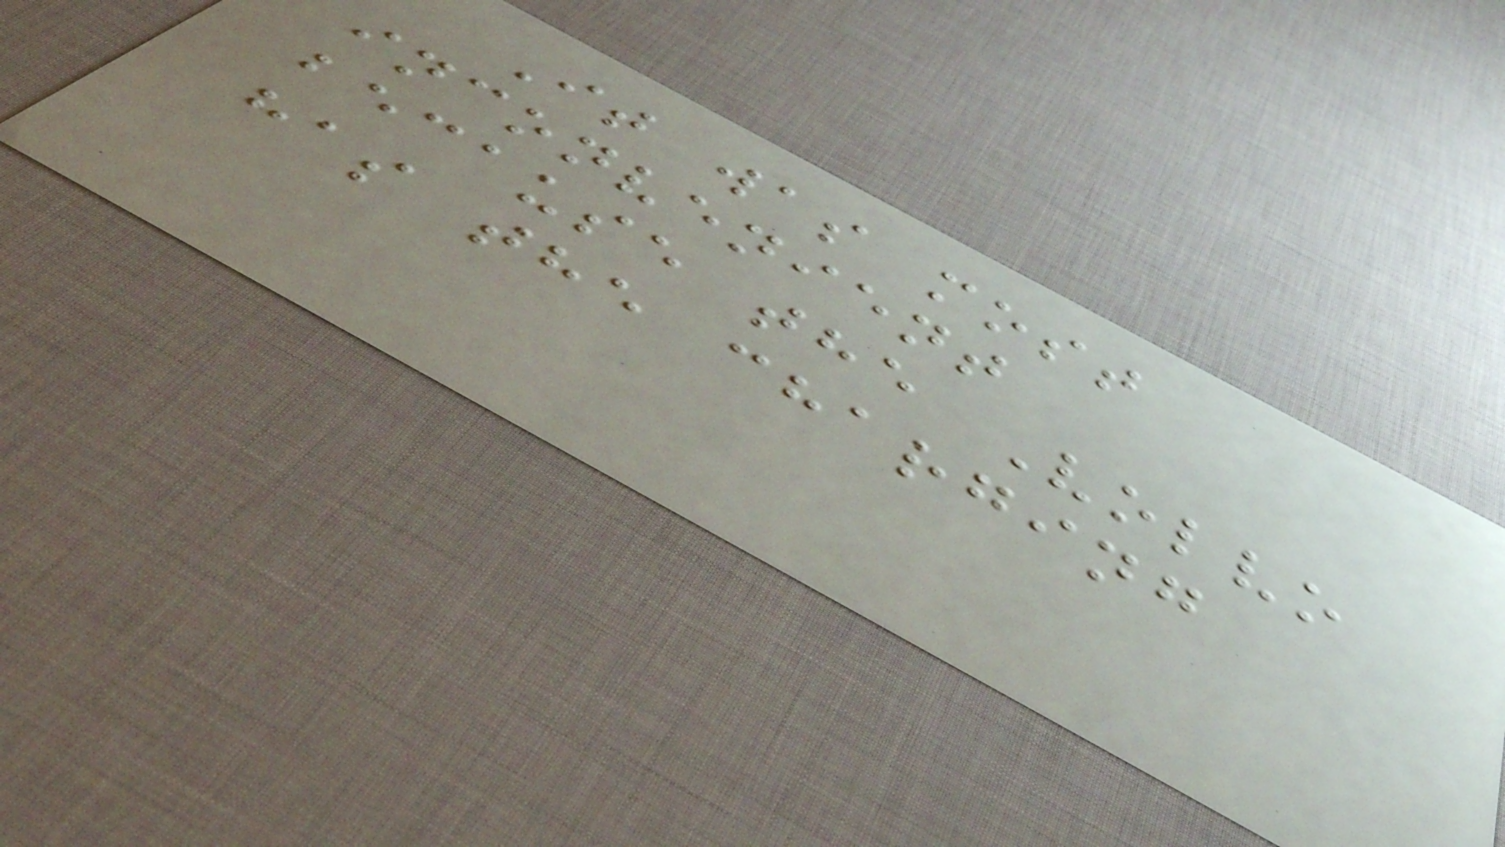It was most
inconvenient
because the Volvo
has the charging
